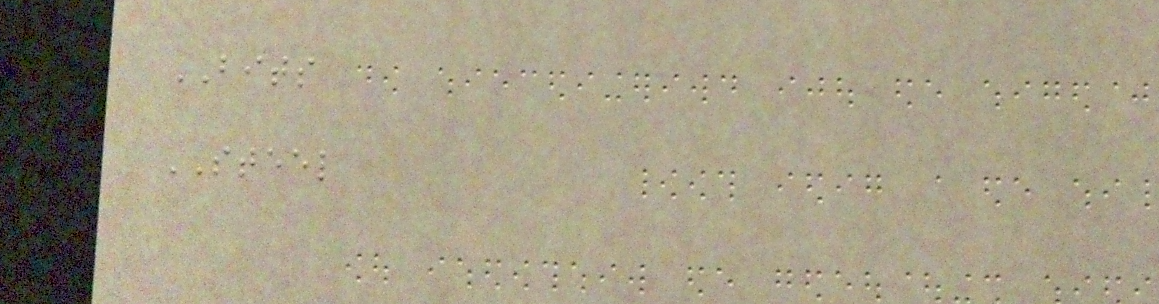BITS
STEEL
